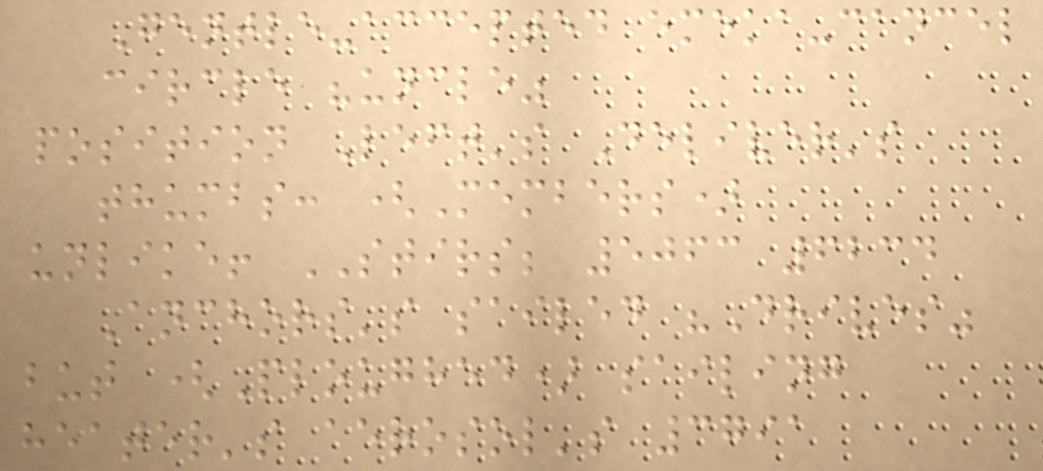Gentle-accepted emeka-cancel
circle "uncle"
position Left's Deliver's
thumbs: (Members)
unlike! STIRS; 5063 6234
Anchors's sailed "Drives"
but (Ploughed) sailing
heater's aerosol's 3791
